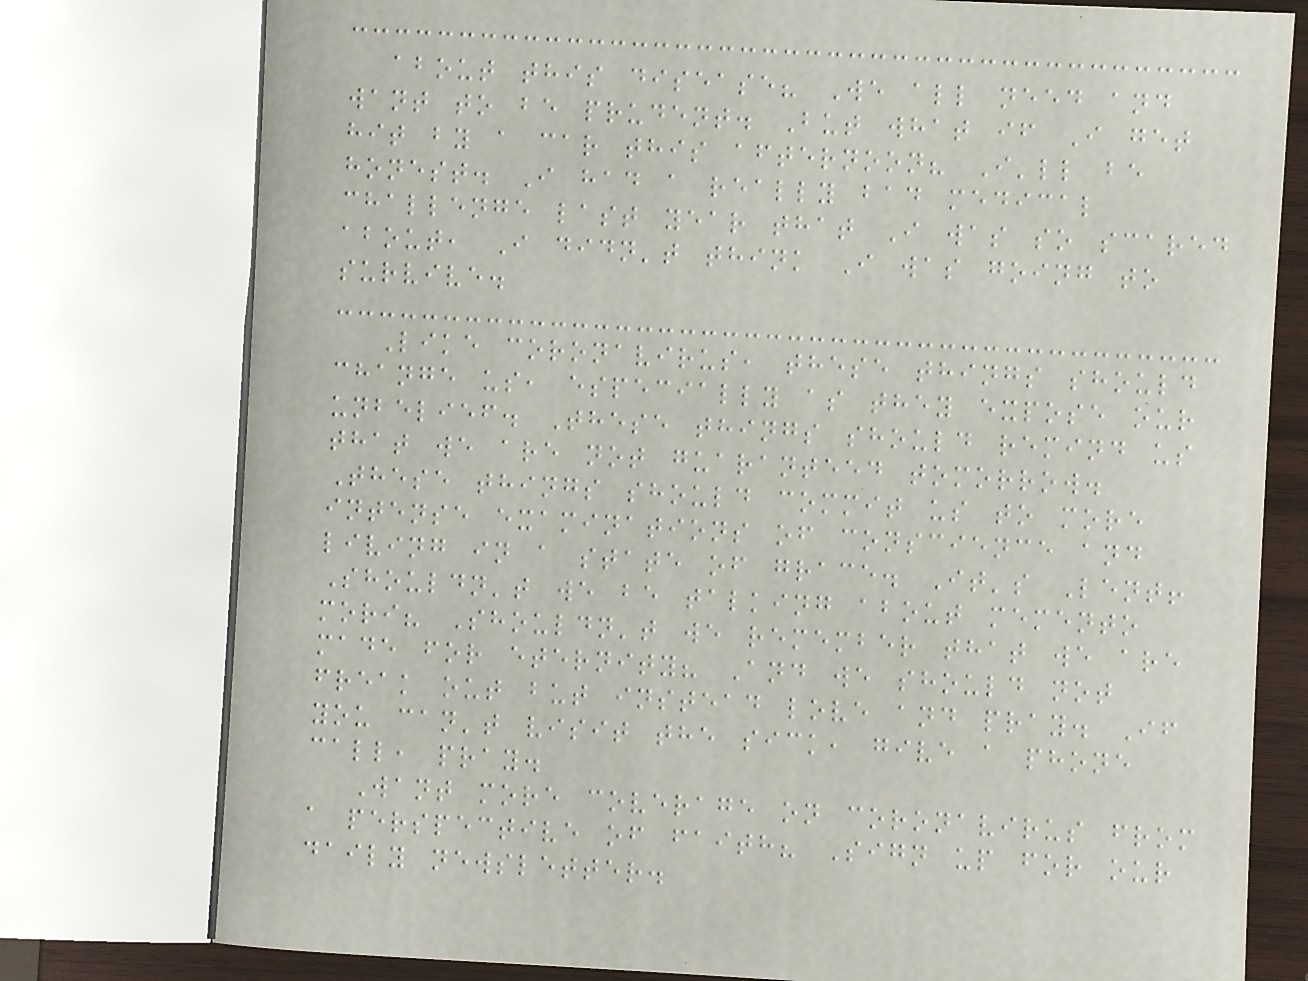about this disease? We all need and
want to be prudent. But what if I get
hit by a car this afternoon? I'll be
honest. I had a really bad medical
challenge last year that I was so scared
about, I didn't think I was going to
survive.
Like coronavirus, these things should
change us, especially as they expose our
unbelief. These things should remind us
that we are not guaranteed tomorrow.
These things should commit us to more
intense examinations of conscience and
living in a state of grace. It's Lent!
Shouldn't we be talking about memento
mori? Shouldn't we remember that we are
made for eternity? And we should not
freak out but instead love and pray. If
you can't visit the sick, give a phone
call, pray.
Want more coverage on coronavirus from
a perspective of faith? Sign up for our
daily newsletter.
